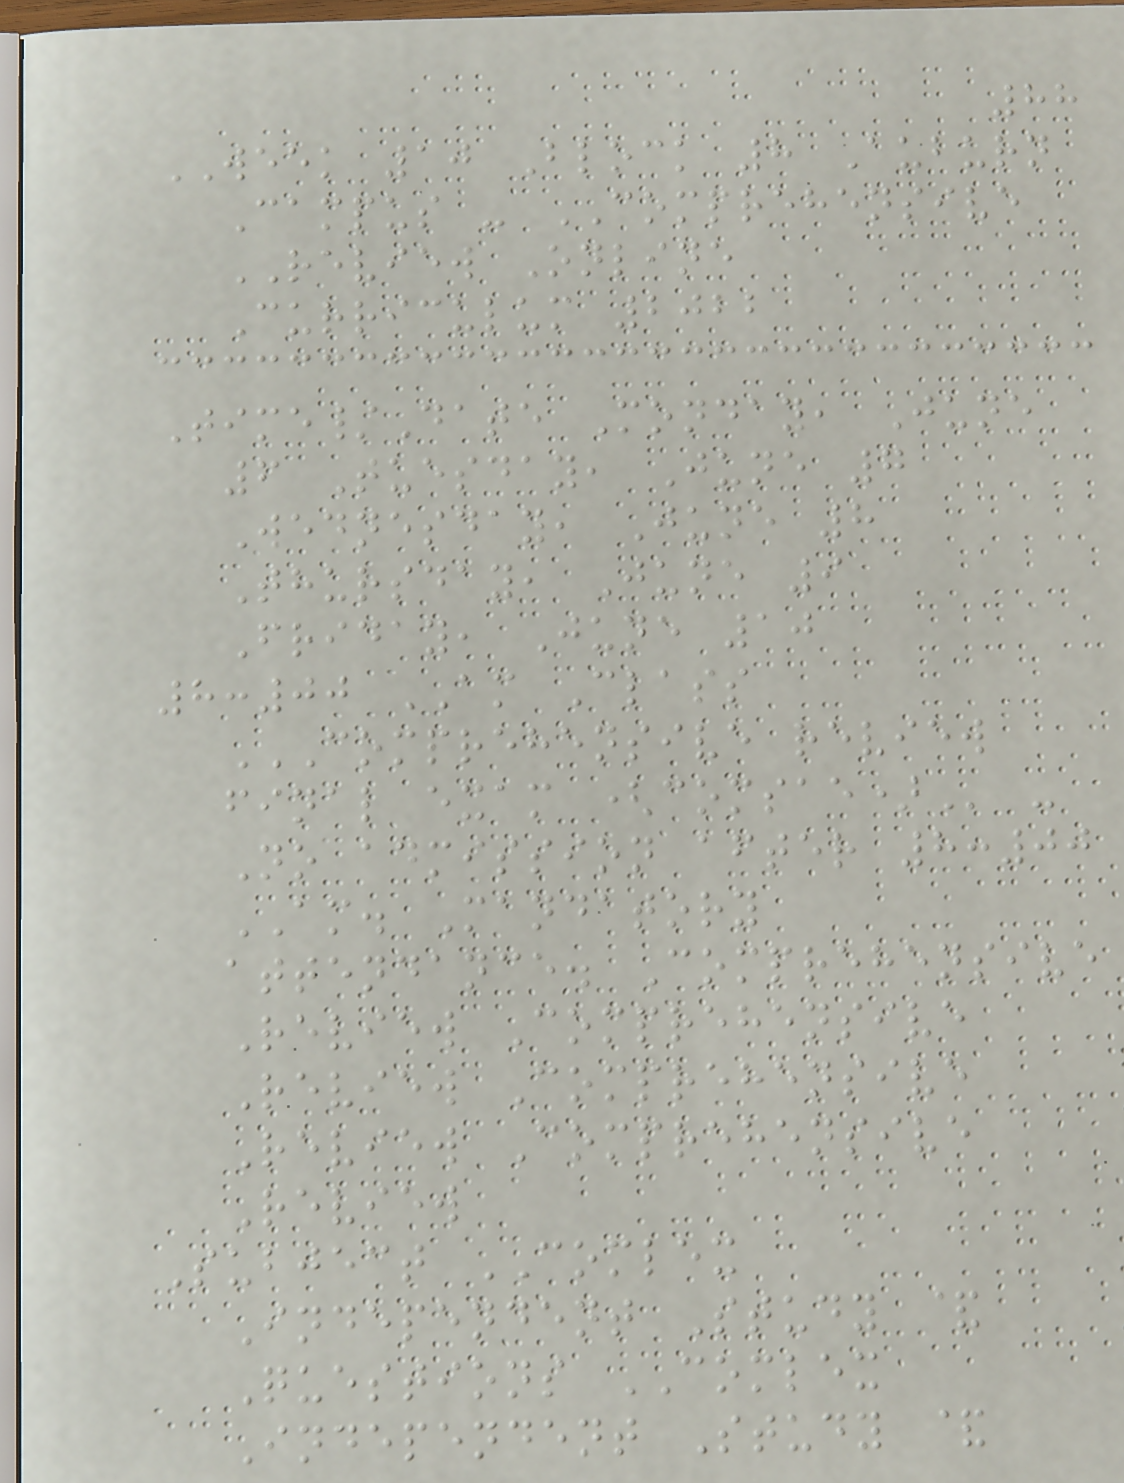88
WEEK 10 Block 8 Auburn
Campus - COMPREHENSIVE
REVIEW Online
Curriculum 2022
Time/Date Monday, June
6 Tuesday, June 7
Wednesday, June 8
Thursday, June 9
Friday, June 10
8:00 AM Class
COMPREHENSIVE REVIEW
FINAL EXAM (COMSAE) -
No admission after 8:00
AM. Mandatory
attendance. Comprehensive
Review Comprehensive
Review Comprehensive
Review Comprehensive
Review
Subject COMLEX
Independent Study &
Questions COMLEX
Independent Study &
